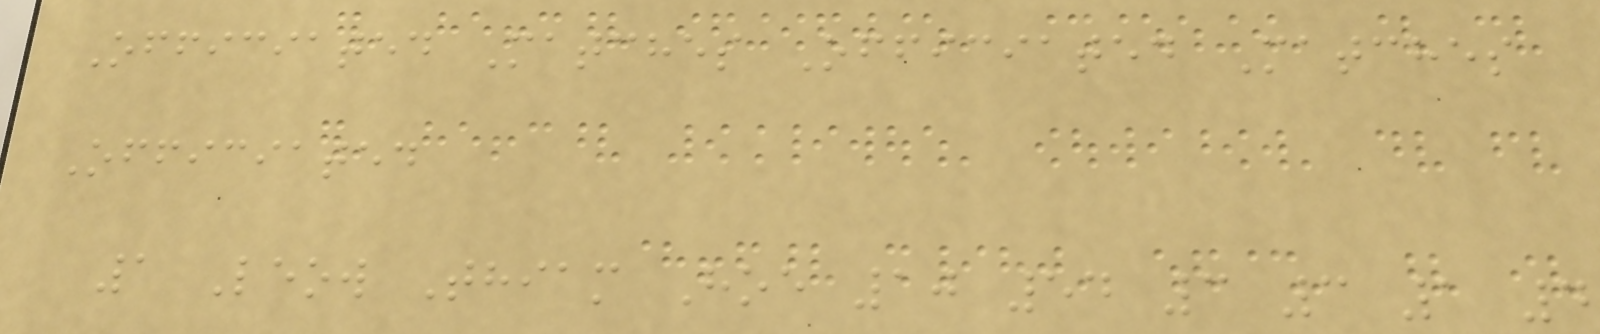Officiated Matches Officiated Matches
Officiated
1 Leow Thiam Hoe 10 54 3 3 1 4
